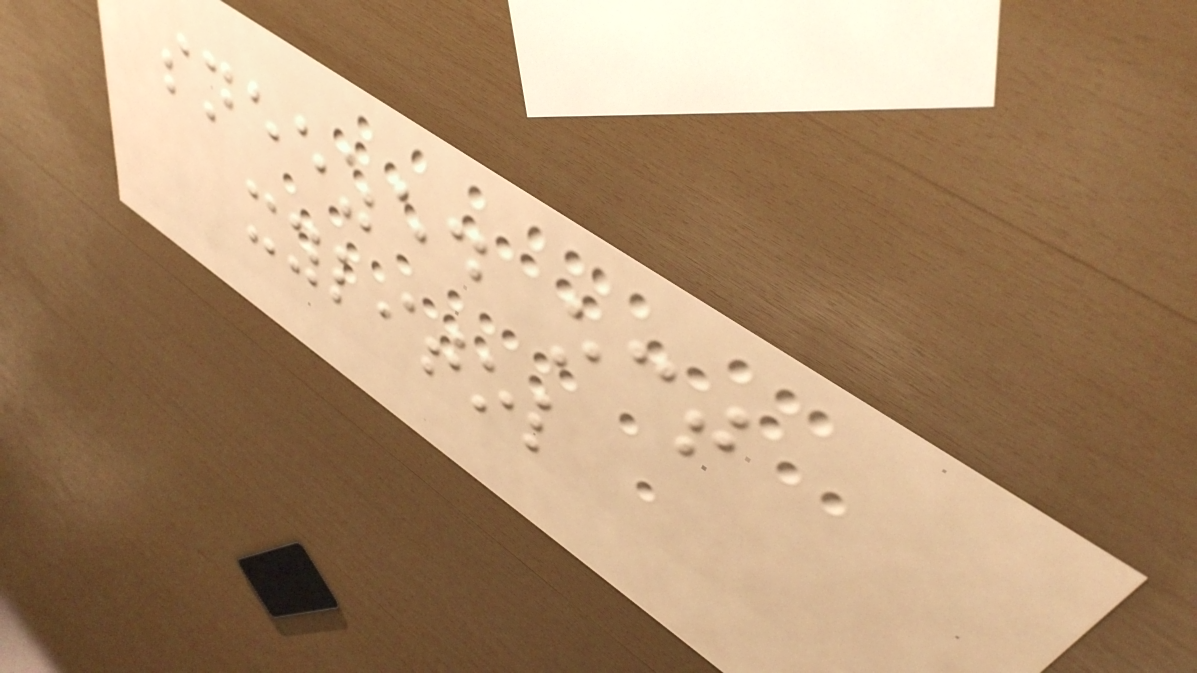sneezed oct
xylitol
